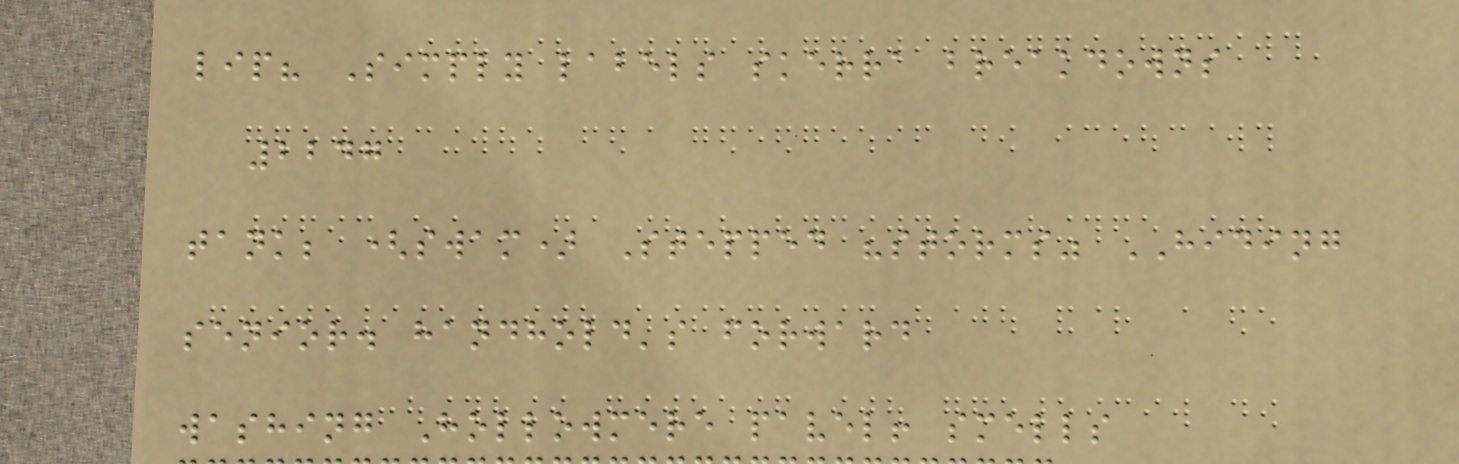lip? Simply labels skerra breakdowns
2247
tank; (swam) Stepped "storms" HIDING
senior. handhold's forward
washing Hollowmere pavel! smells
